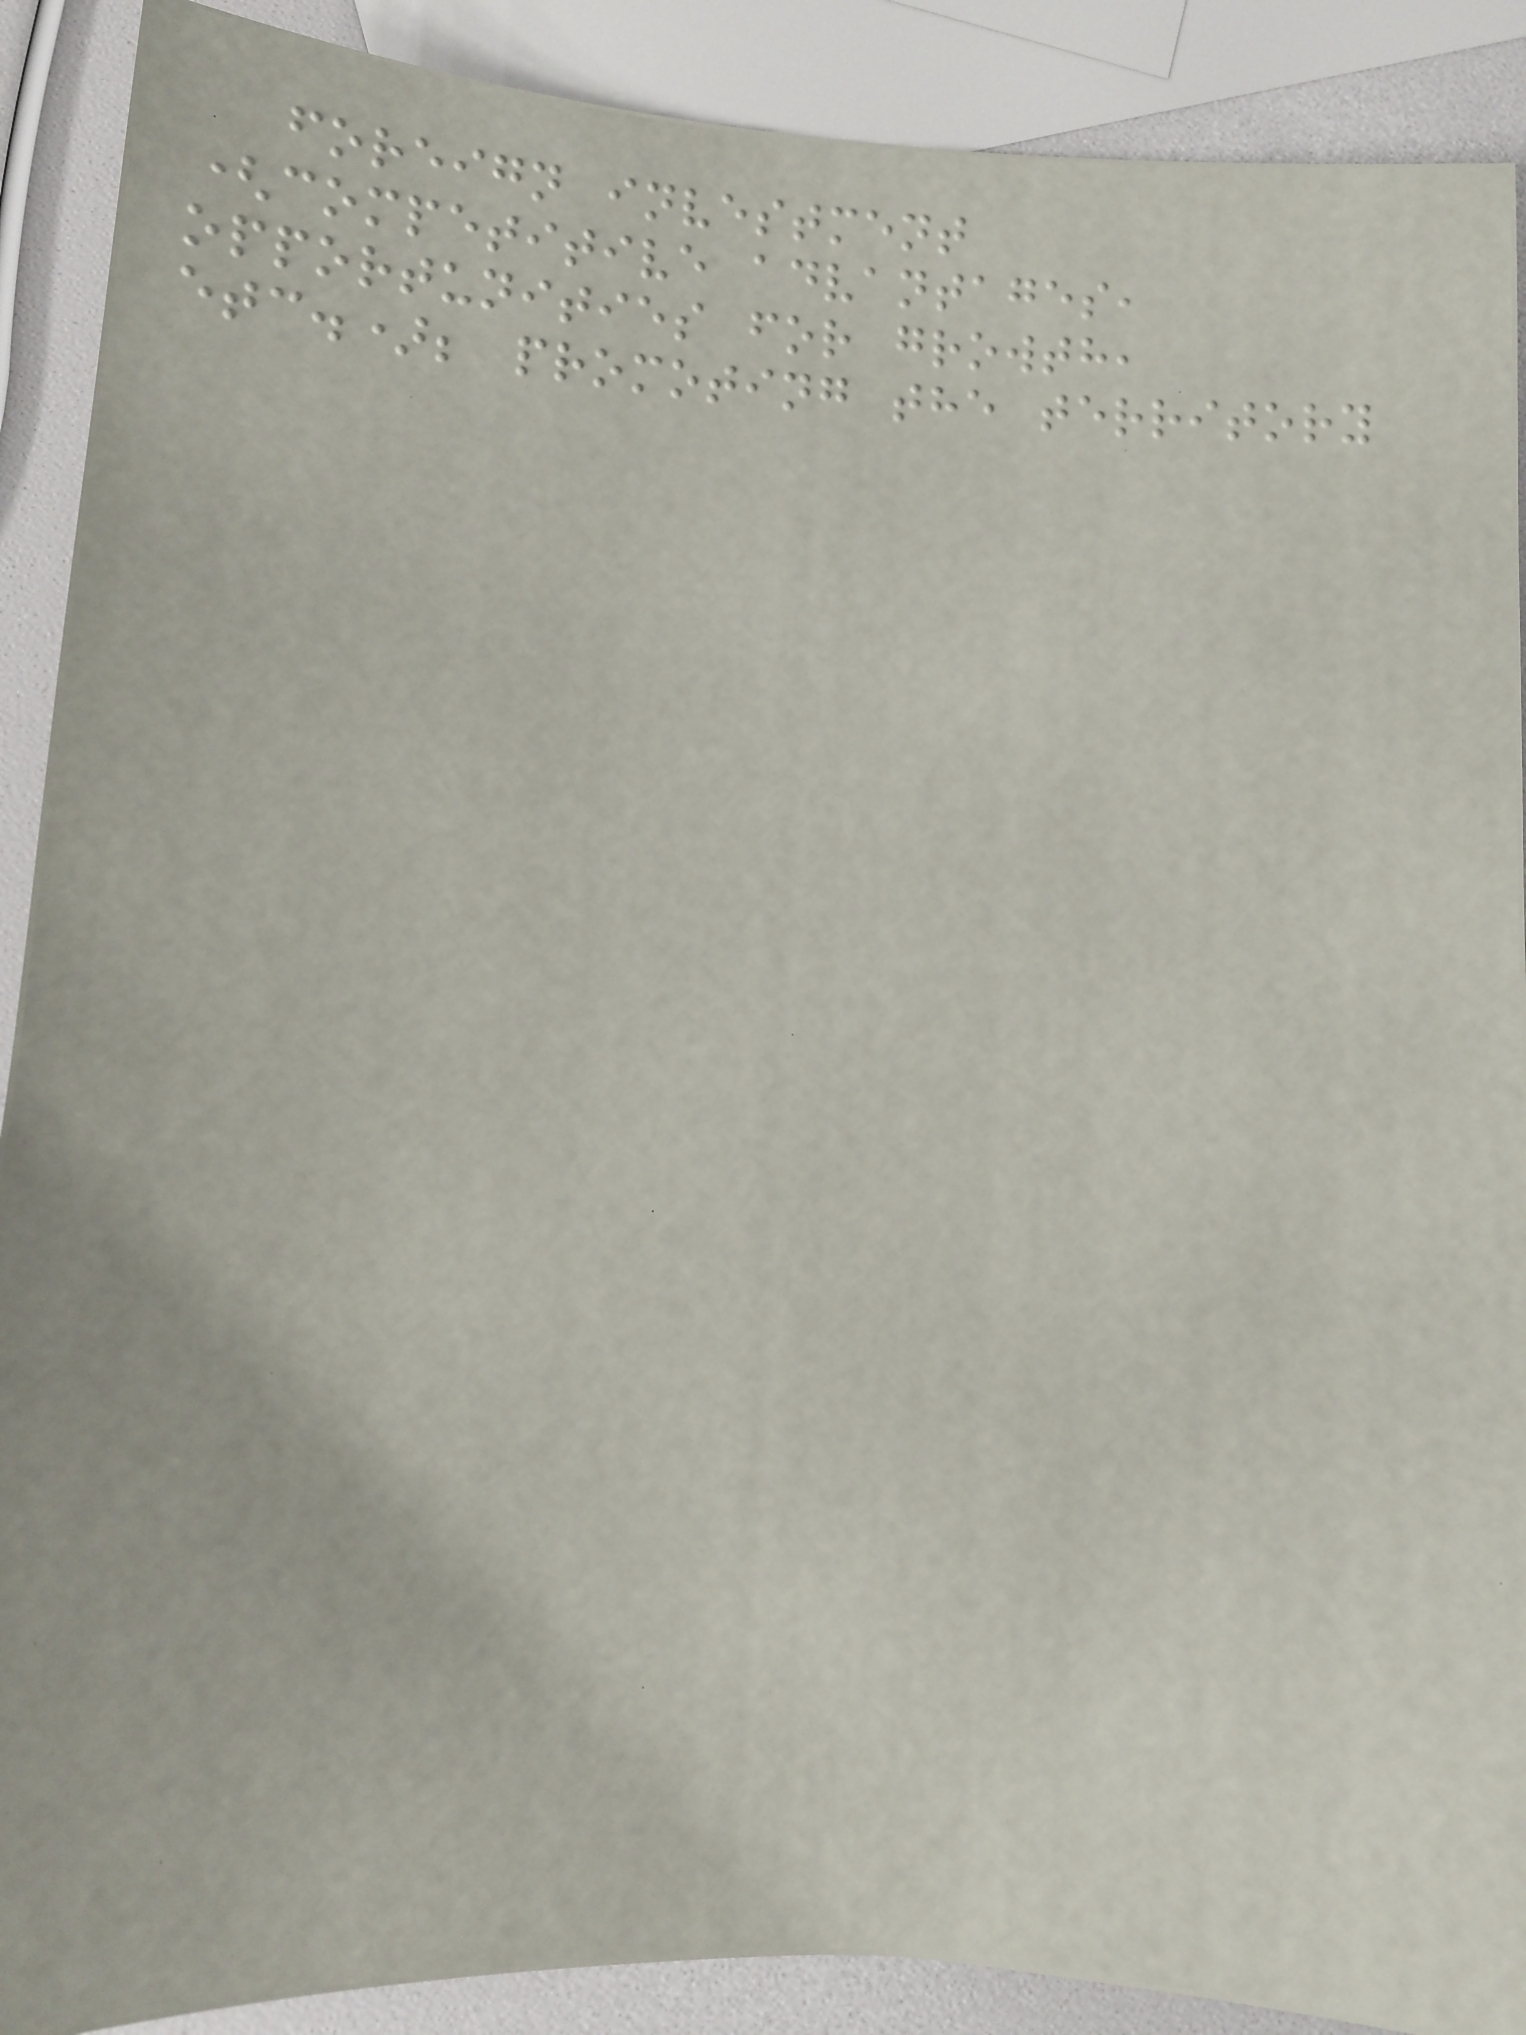foreign investment
(competitive advantages,
opportunities for growth,
etc.); promoting the territory
